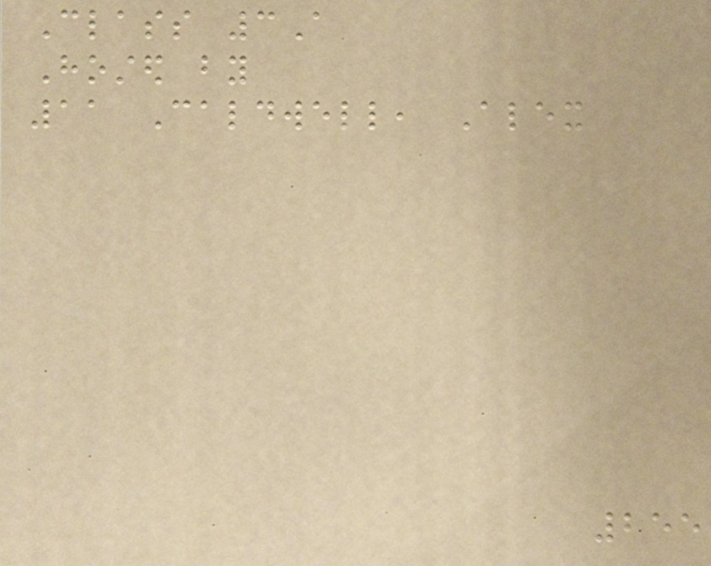Class 3A
Hosted by
11 Caldwell, Alex
255
